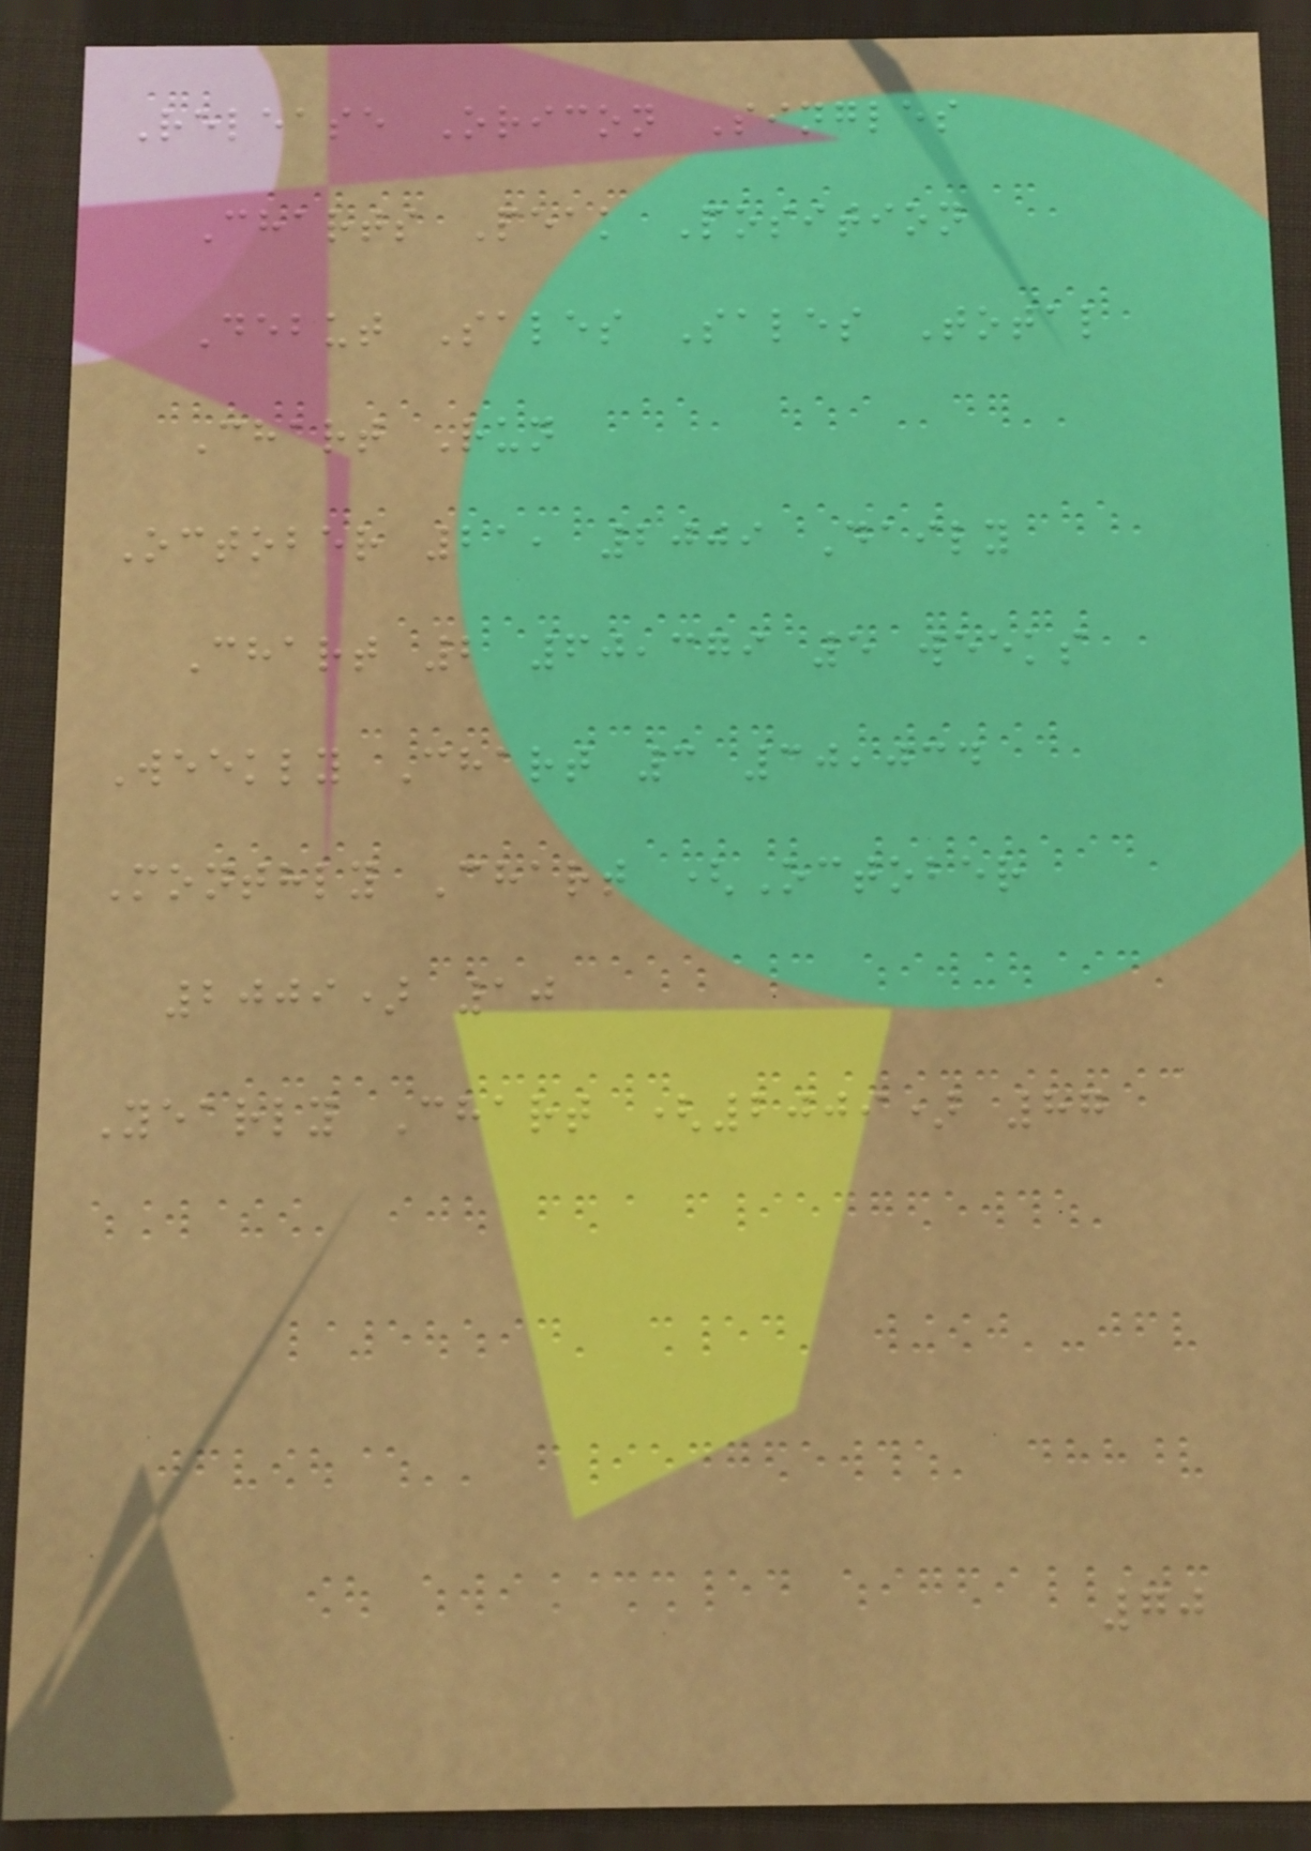Release Oricon Singles
Charts Peak Position
Debut Sales Sales Total
Chart Run
October 21, 2009 Daily
Chart 2 60,379 5 weeks
Weekly Chart 3 30,034
Monthly Chart (October
2009) 10
Yearly Chart (2009) 87
70
